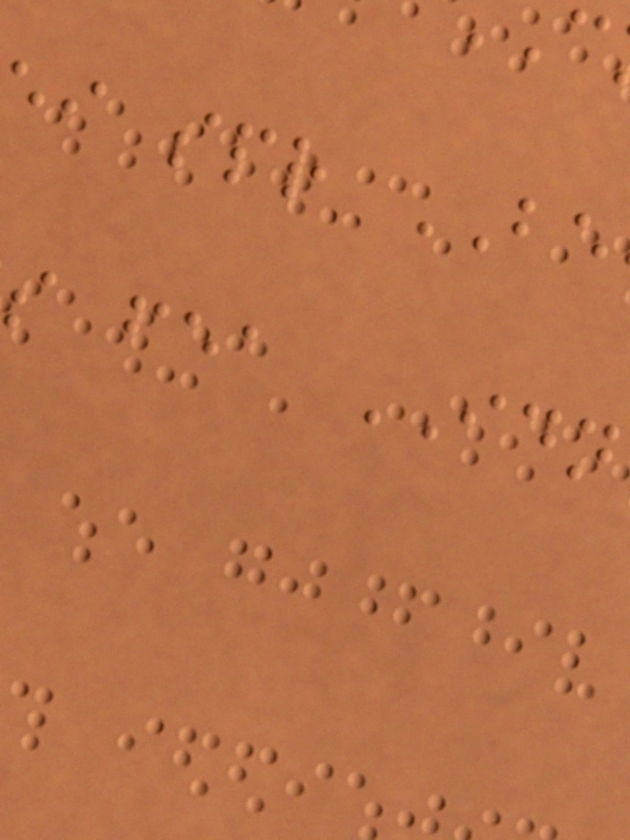i spr BE
s fea IDN
